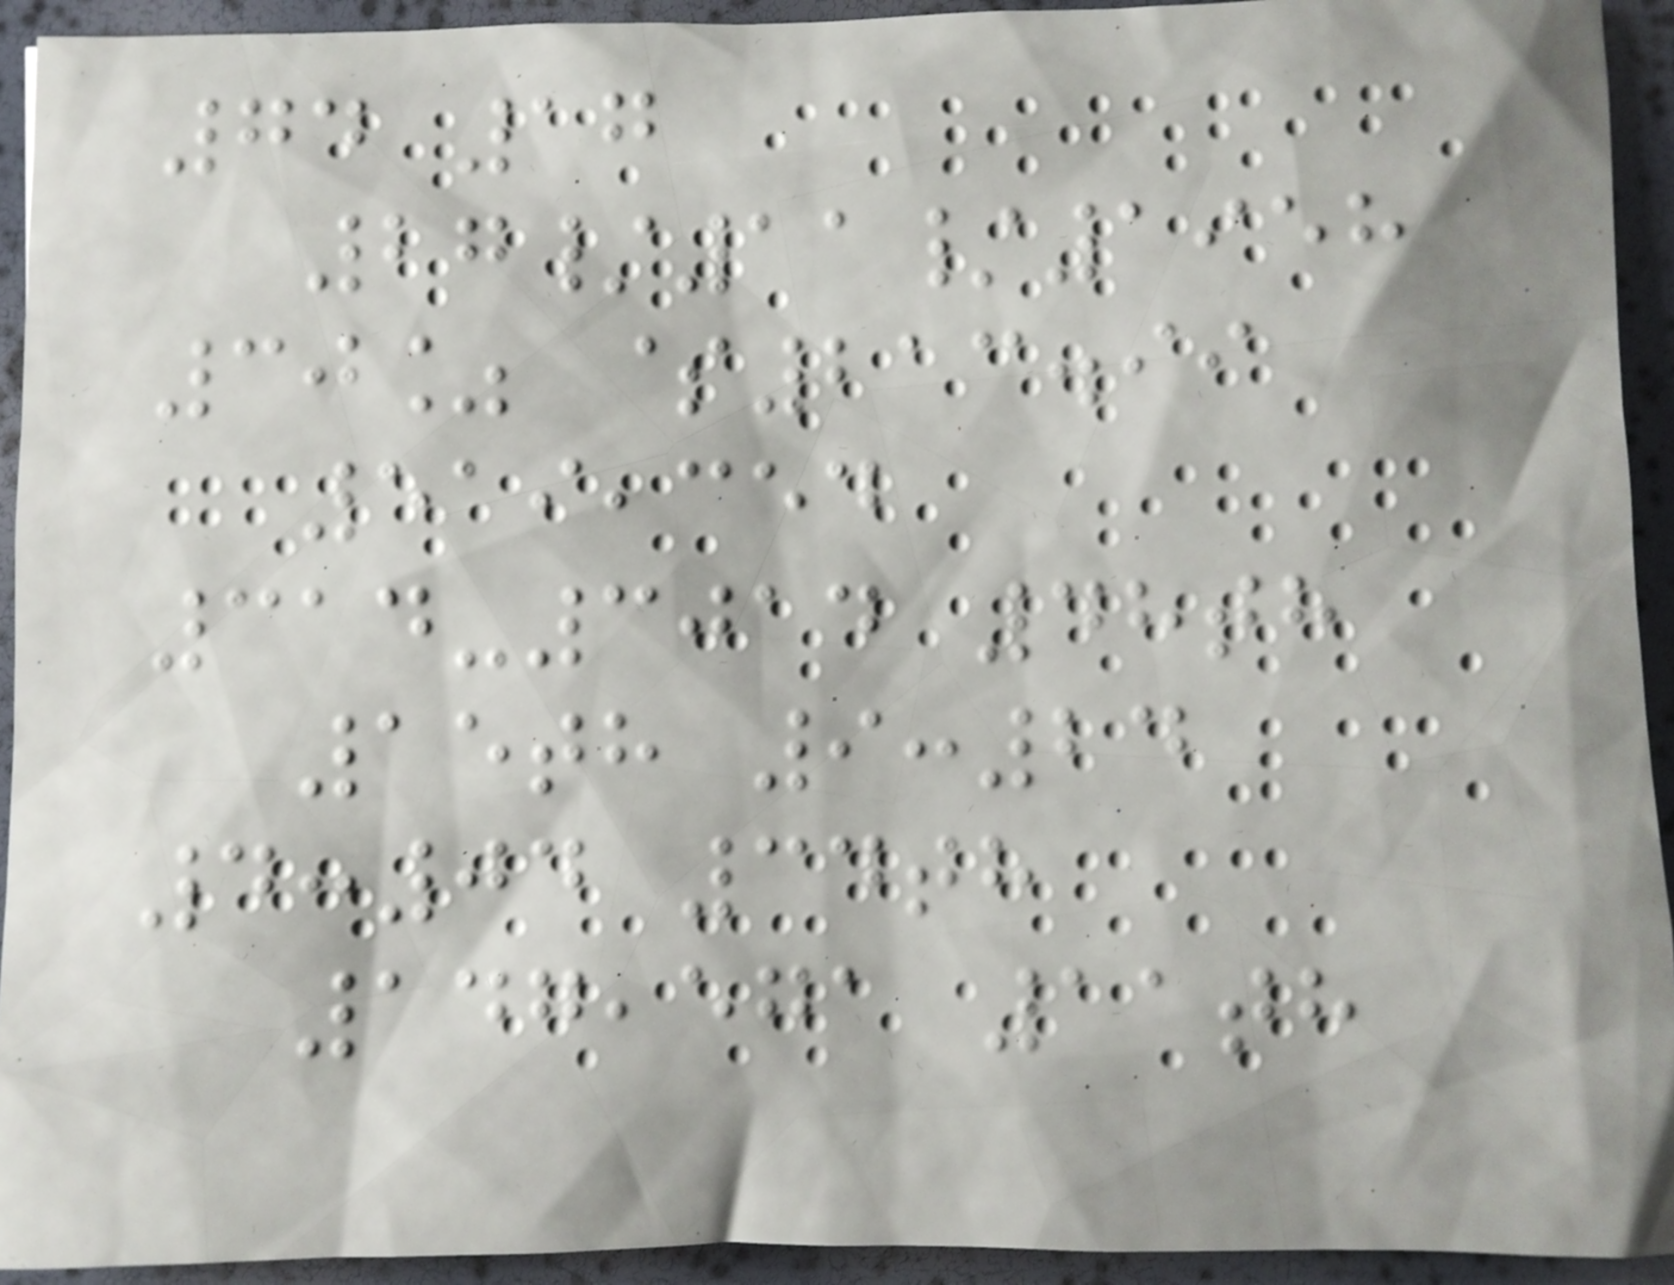74 17
27/11/1958
30% $213.99
519,354
314-3014 48th
15th 9:24
4:04 34th
147,571 11th
